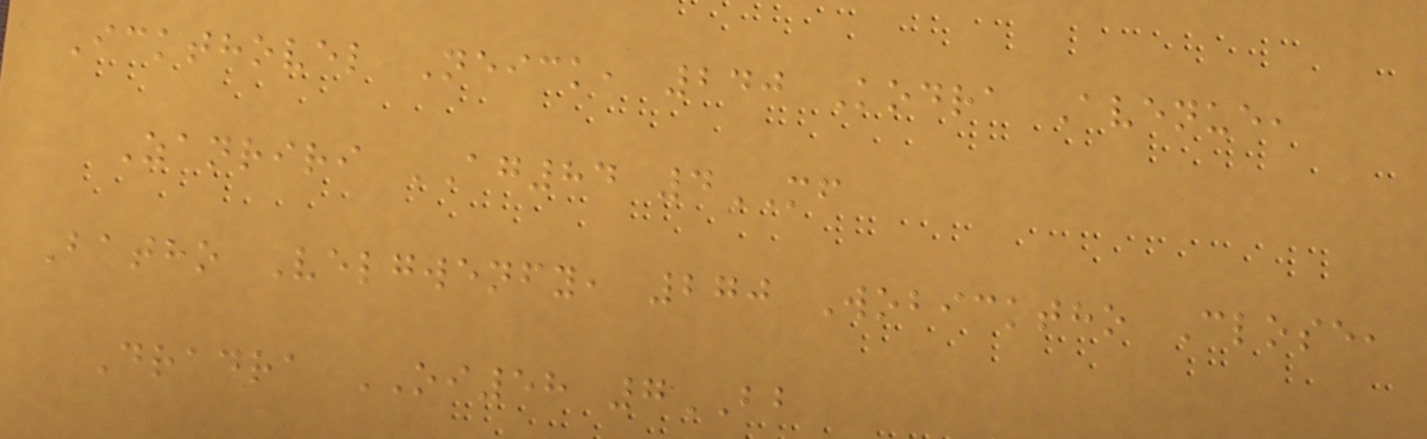Ickthovel Neick, 240 Kodra Avenue,
Zanriri AG84 4MF
Batho Velgwenfy, 270 Wobicktho Close,
Dradra OI58 7BB
